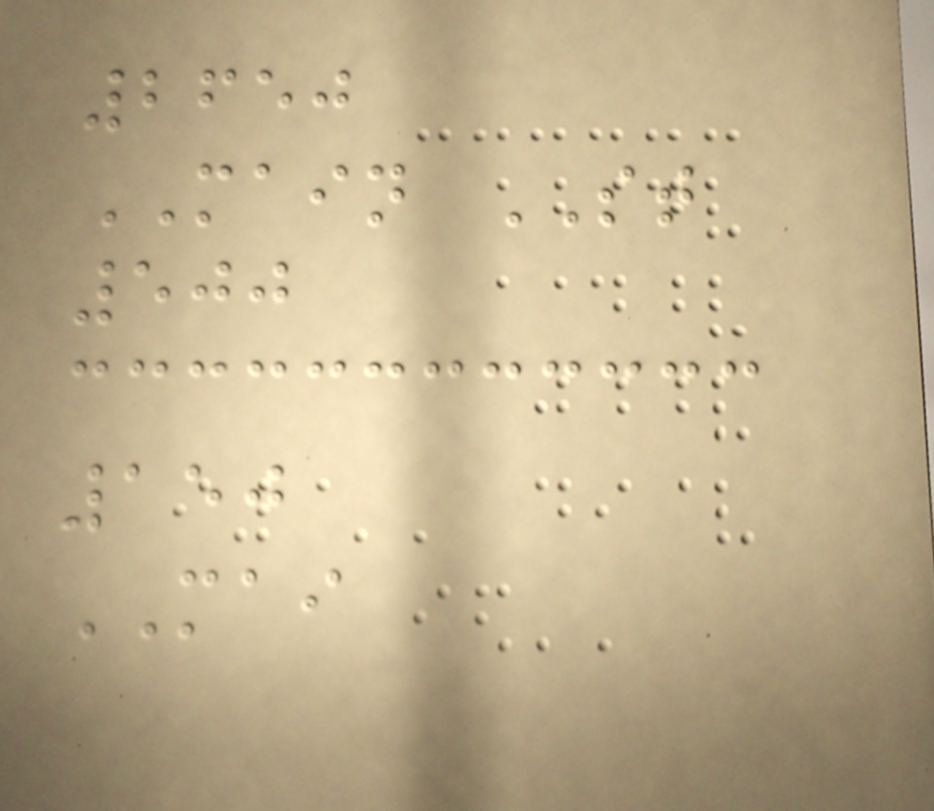2650
MAIN ST
500
150
MAI
